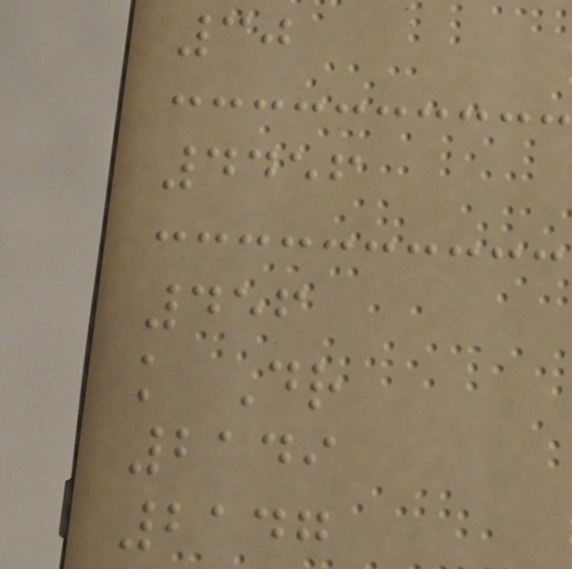30
4456
456
k Dr
2149
2147
